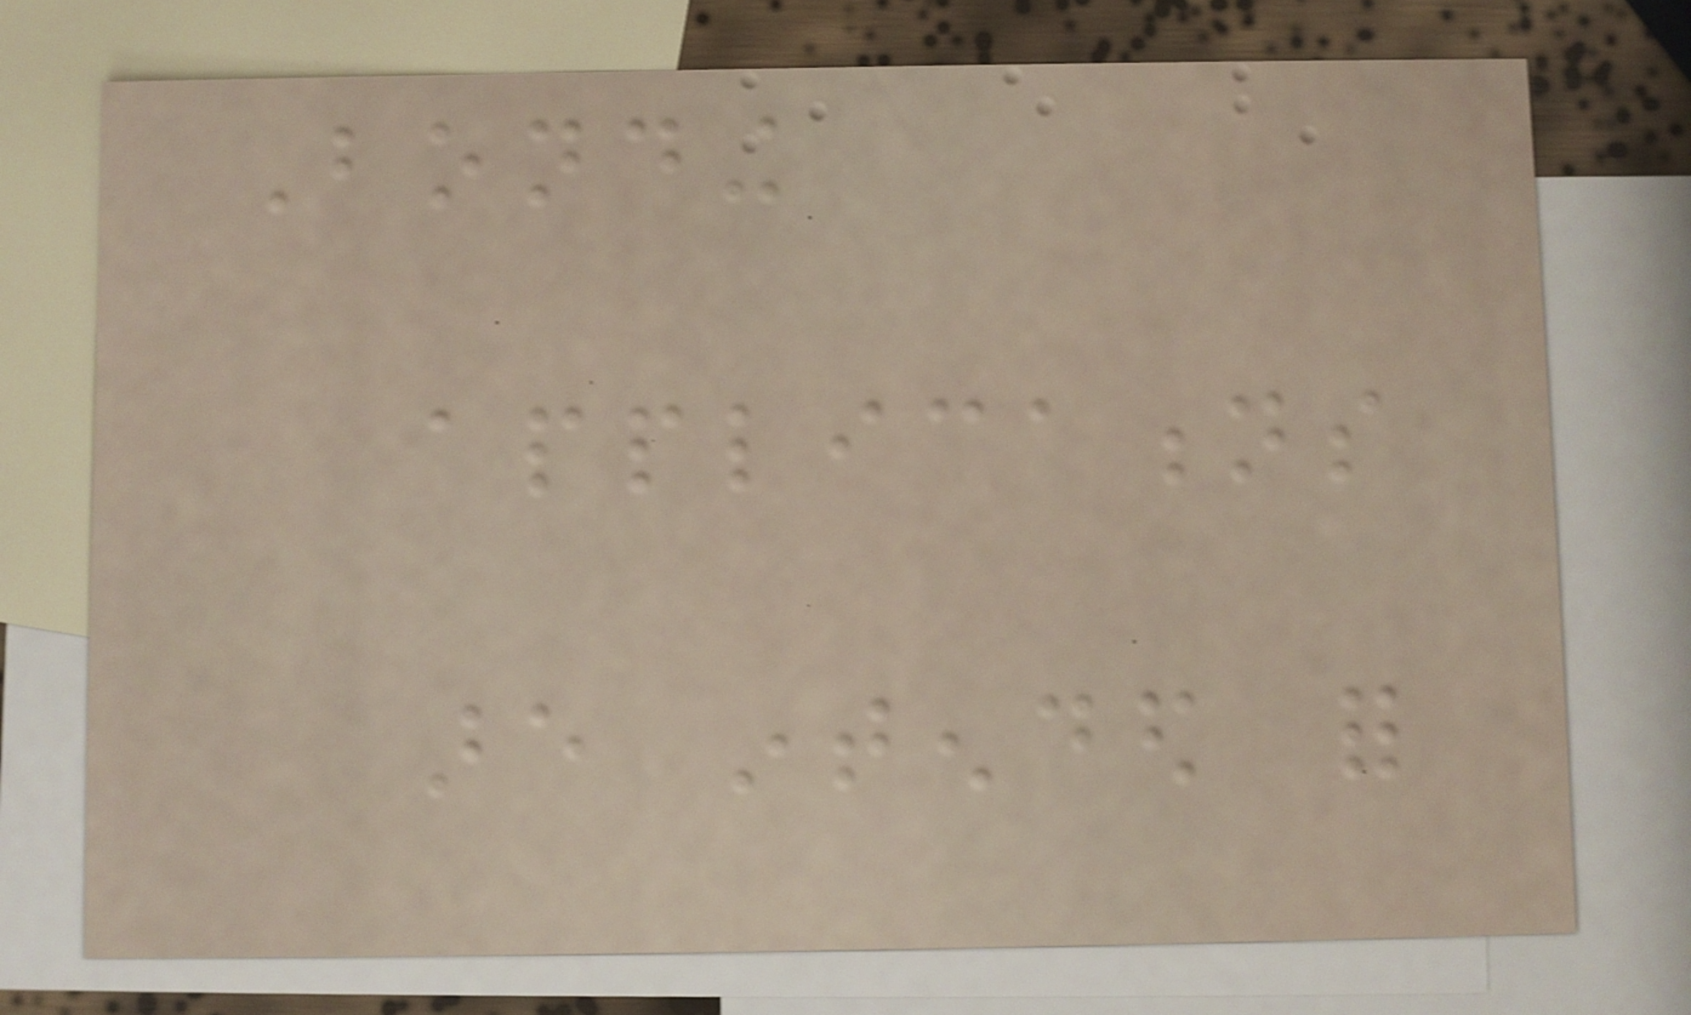Bonding
applications
are intended for
